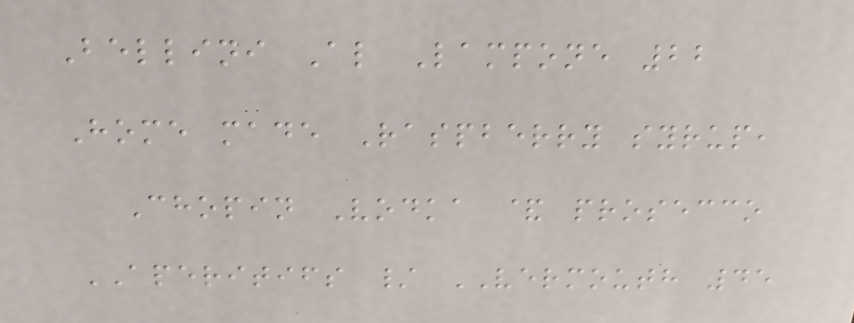Bellini Al Lampone 22
Home made Raspberry syrup,
Chopin Vodka & prosecco
APERITIFS / VERMOUTH 45
